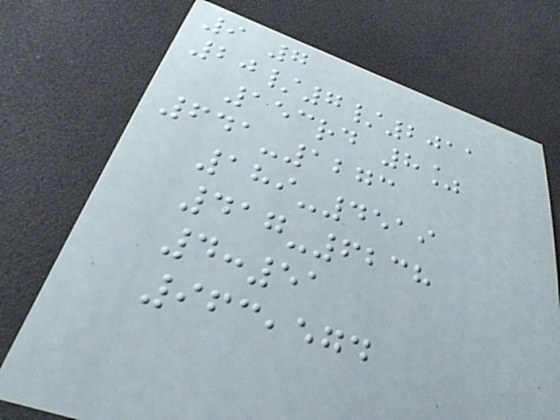9 7
20/7/2011
153rd 8%
641-1273
189-4519
417-6238
4:51
963,574
